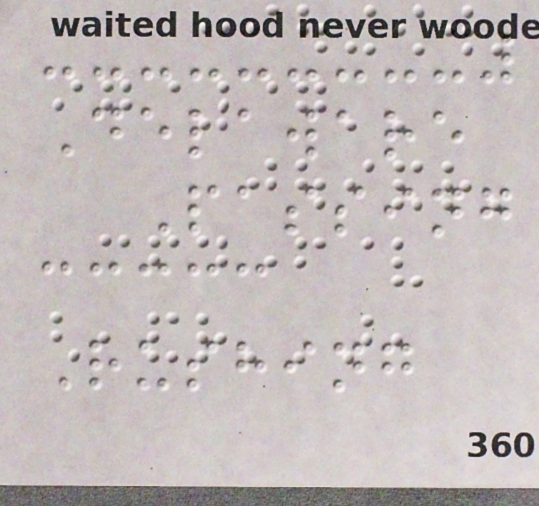Delaware
Passing
Rushing
